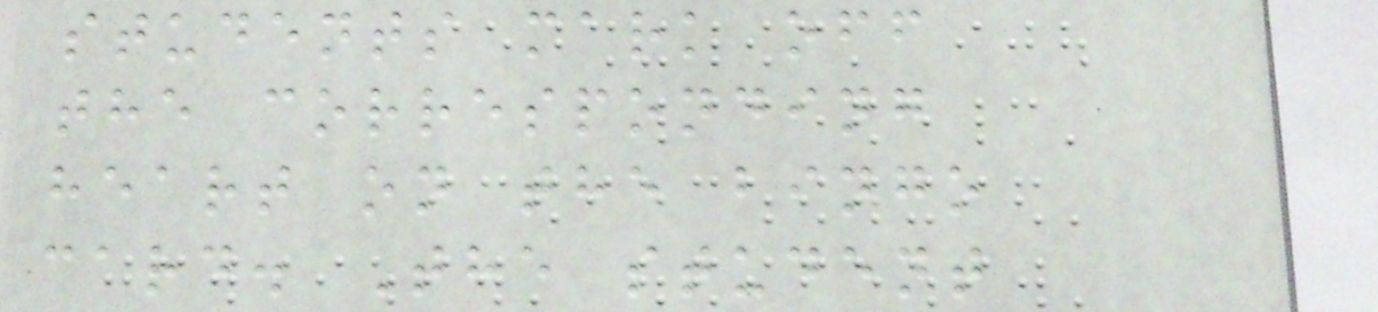students mark off
the corresponding
heart on the bingo
card. The student
